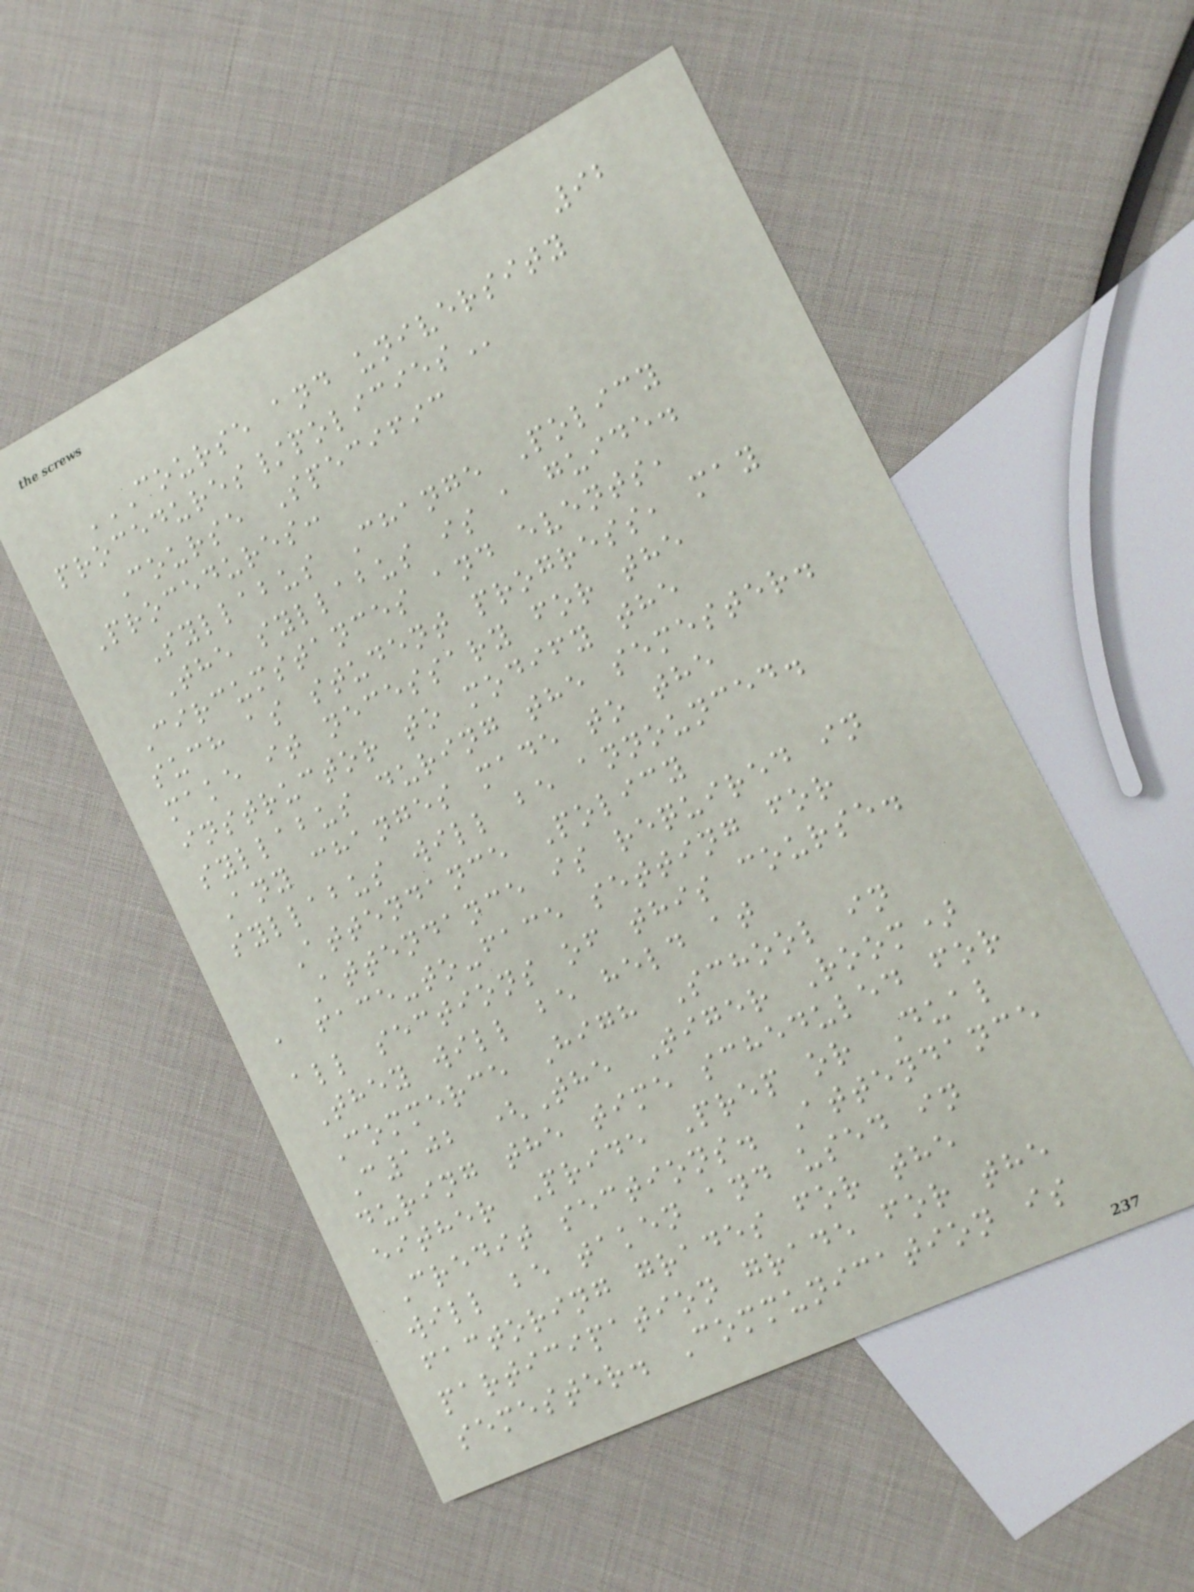92
COURSE AND UNIVERSITY
PROCEDURES/POLICIES
Course Specific
Procedures:
Syllabus Change Policy
The syllabus is a guide.
Circumstances and events,
such as student progress, may
make it necessary for the
instructor to modify the
syllabus during the semester.
Any changes made to the
syllabus will be announced.
Attendance Policy
Attendance is required in
a face-to-face setting for
all sections of this course.
They will be held at
Commerce High School in
C102 (The Tiger Room)
during the time scheduled for
either Pride Prep or Dual
Credit sections. Attendance
will be taken and used in
factoring grades for the
participation grade for the
semester. Communication is
